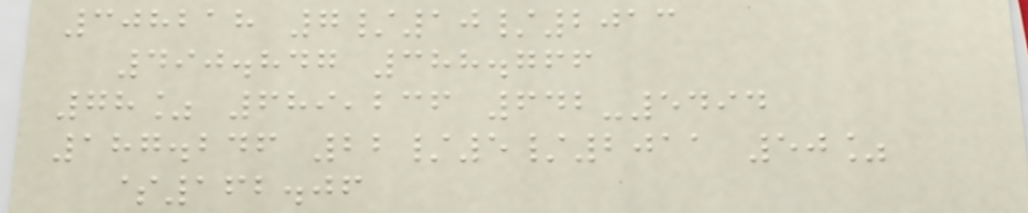308218 7/10/2013
490.847 388.766
78% 689,236 642-5494
187.246 22/5/2011 50%
$162.06
